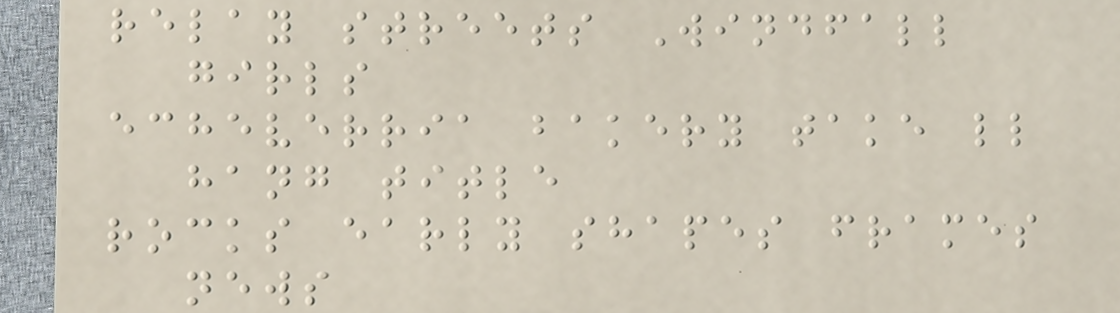relay streets Windfall
girls
echeverria bakery take ll
hang title
rocks early shapes frames
news
